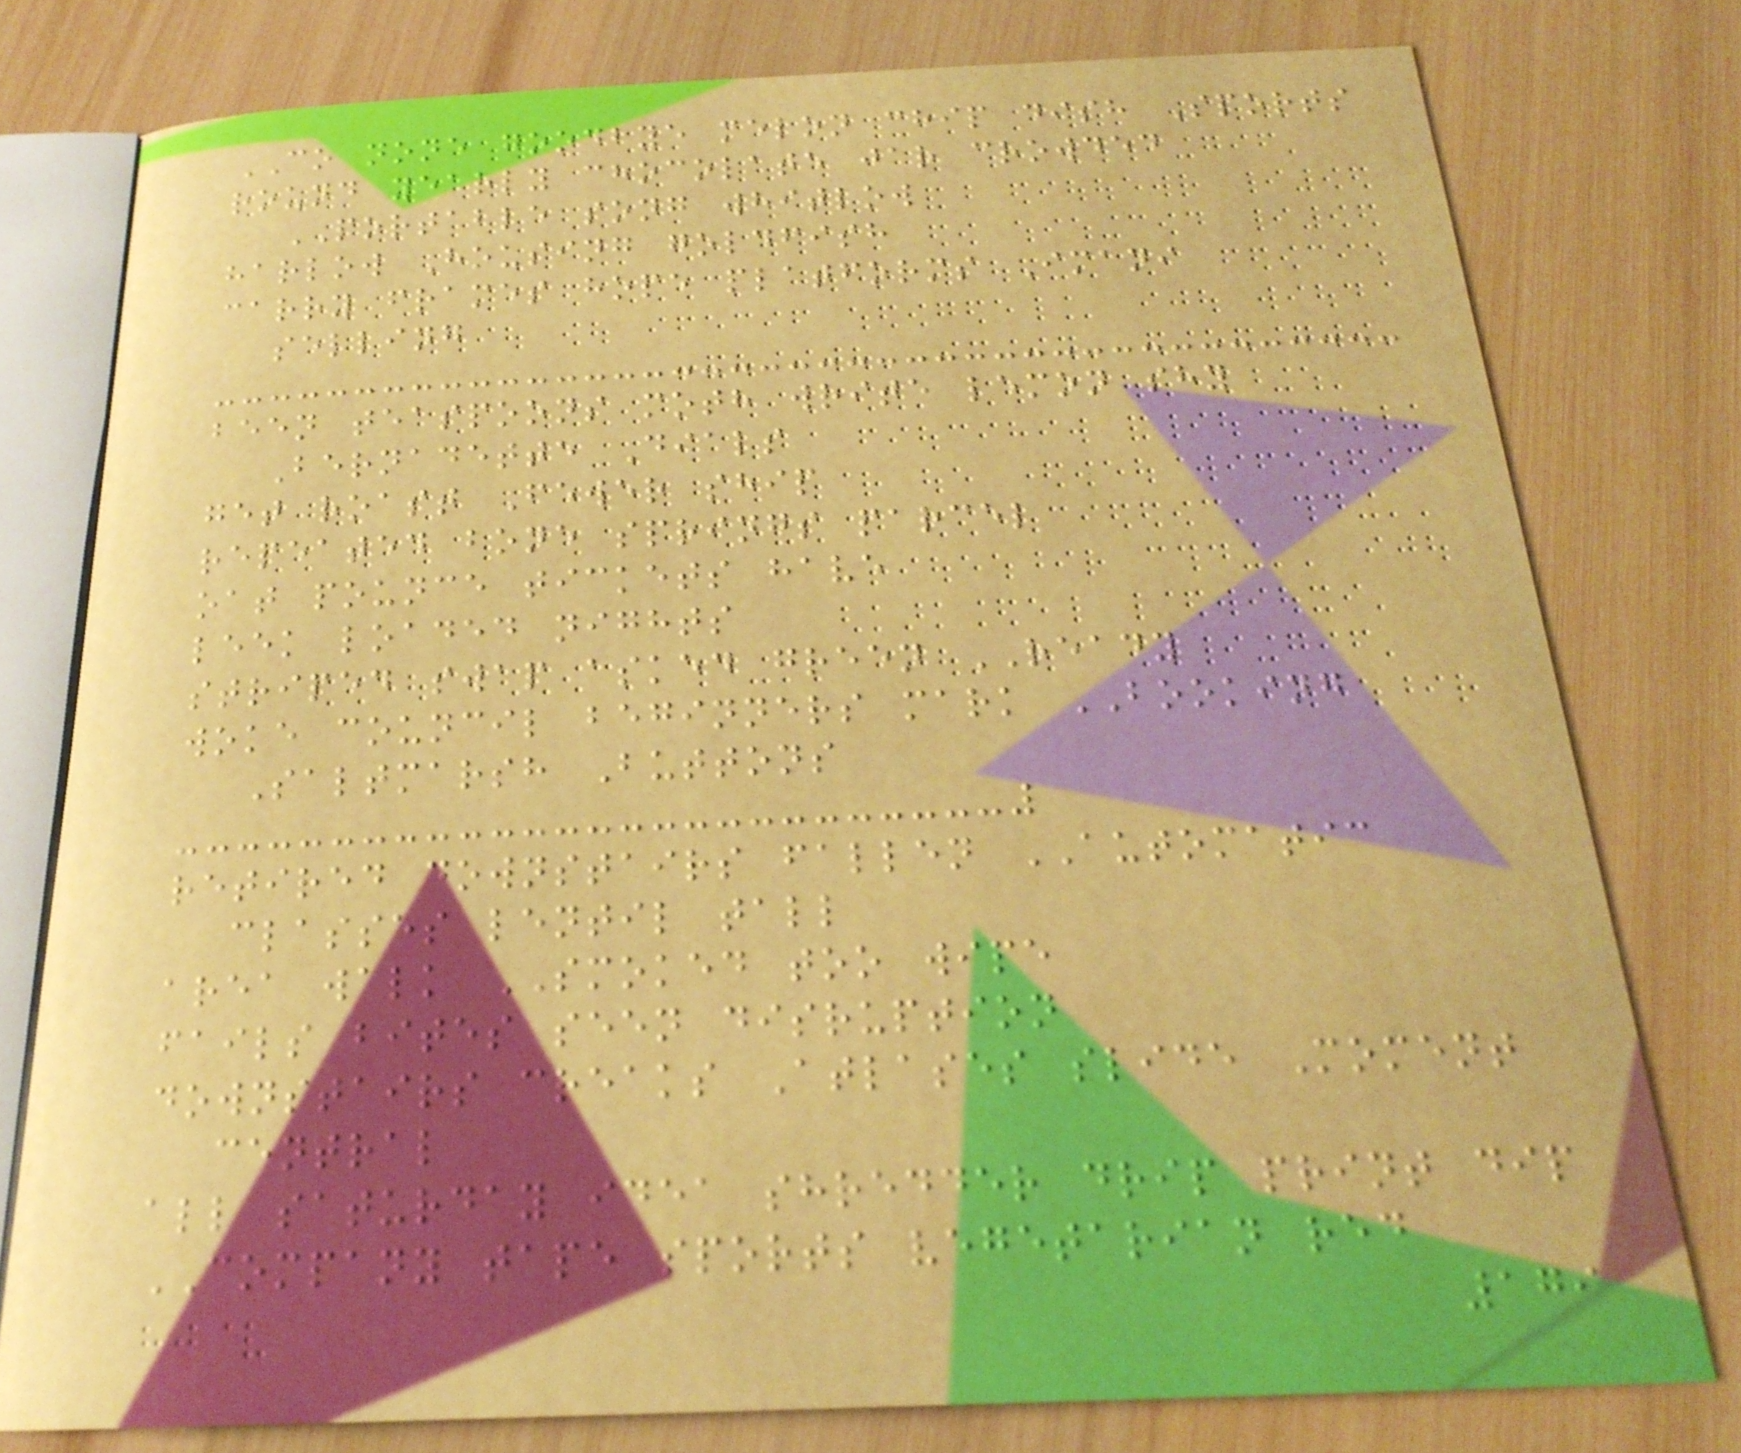CO none goodbye melon chip dish Sports
round yearly chocolate jar crowded
PORTABLE song whitlow
harlow Housing goldfish
carry frames hope platforms Imani
selling
been teaspoons moth write lemon shy
Bernadette Dials
get roast Fewer ship
repeated bone springs parcel
oat pounce tickets have
leek loaded nights
striped swap asked green READY
woke council beginners mark BOOKING
Saltmarsh Buttons
retired downstairs fallen AUTOMATIC
classes lentil tall
area walk SMOKED too wipe
fails bites seen disruption
downstairs creaks Atlases slide Moment
central
all saturday idea shredder drip print dip
COMPANY tape sports vegetarian red
179
